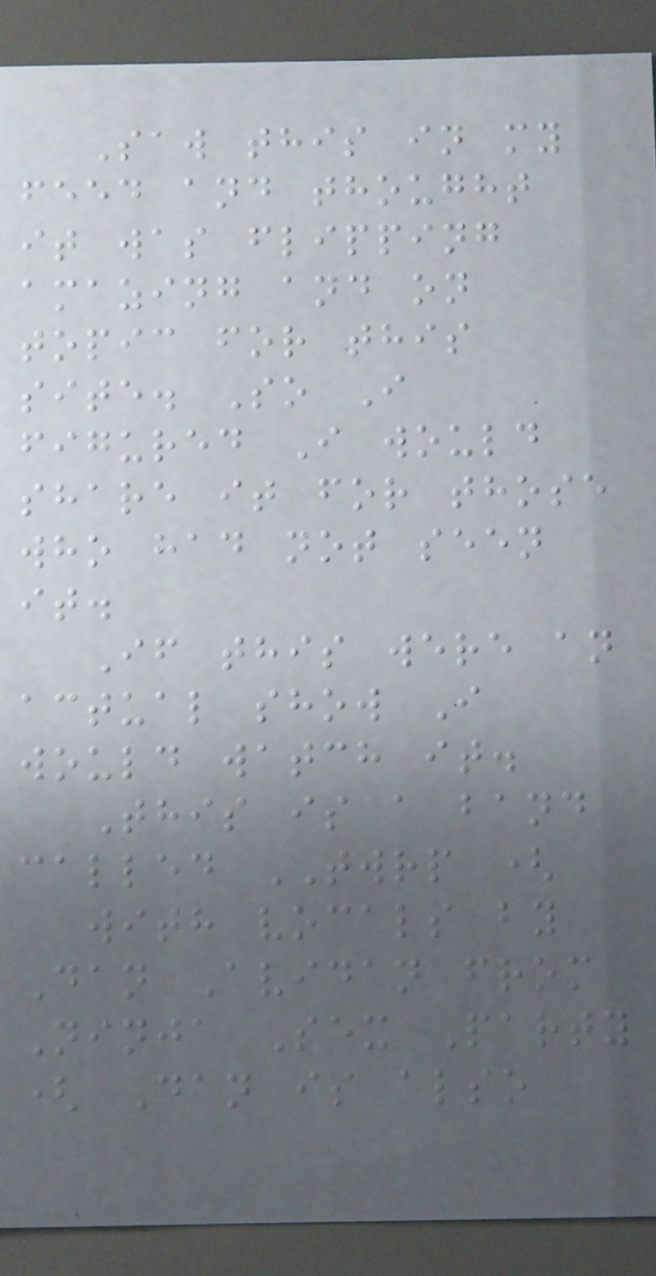Saw this in my
feed and thought
it was flipping
amazing and on
topic for this
site. So I
figured I would
share it for those
who had not seen
it.
If this were an
actual show I
would watch it.
This is a band
called TWRP (
with vocals by
Dan Avidan from
Ninja Sex Party
( Dan is also
